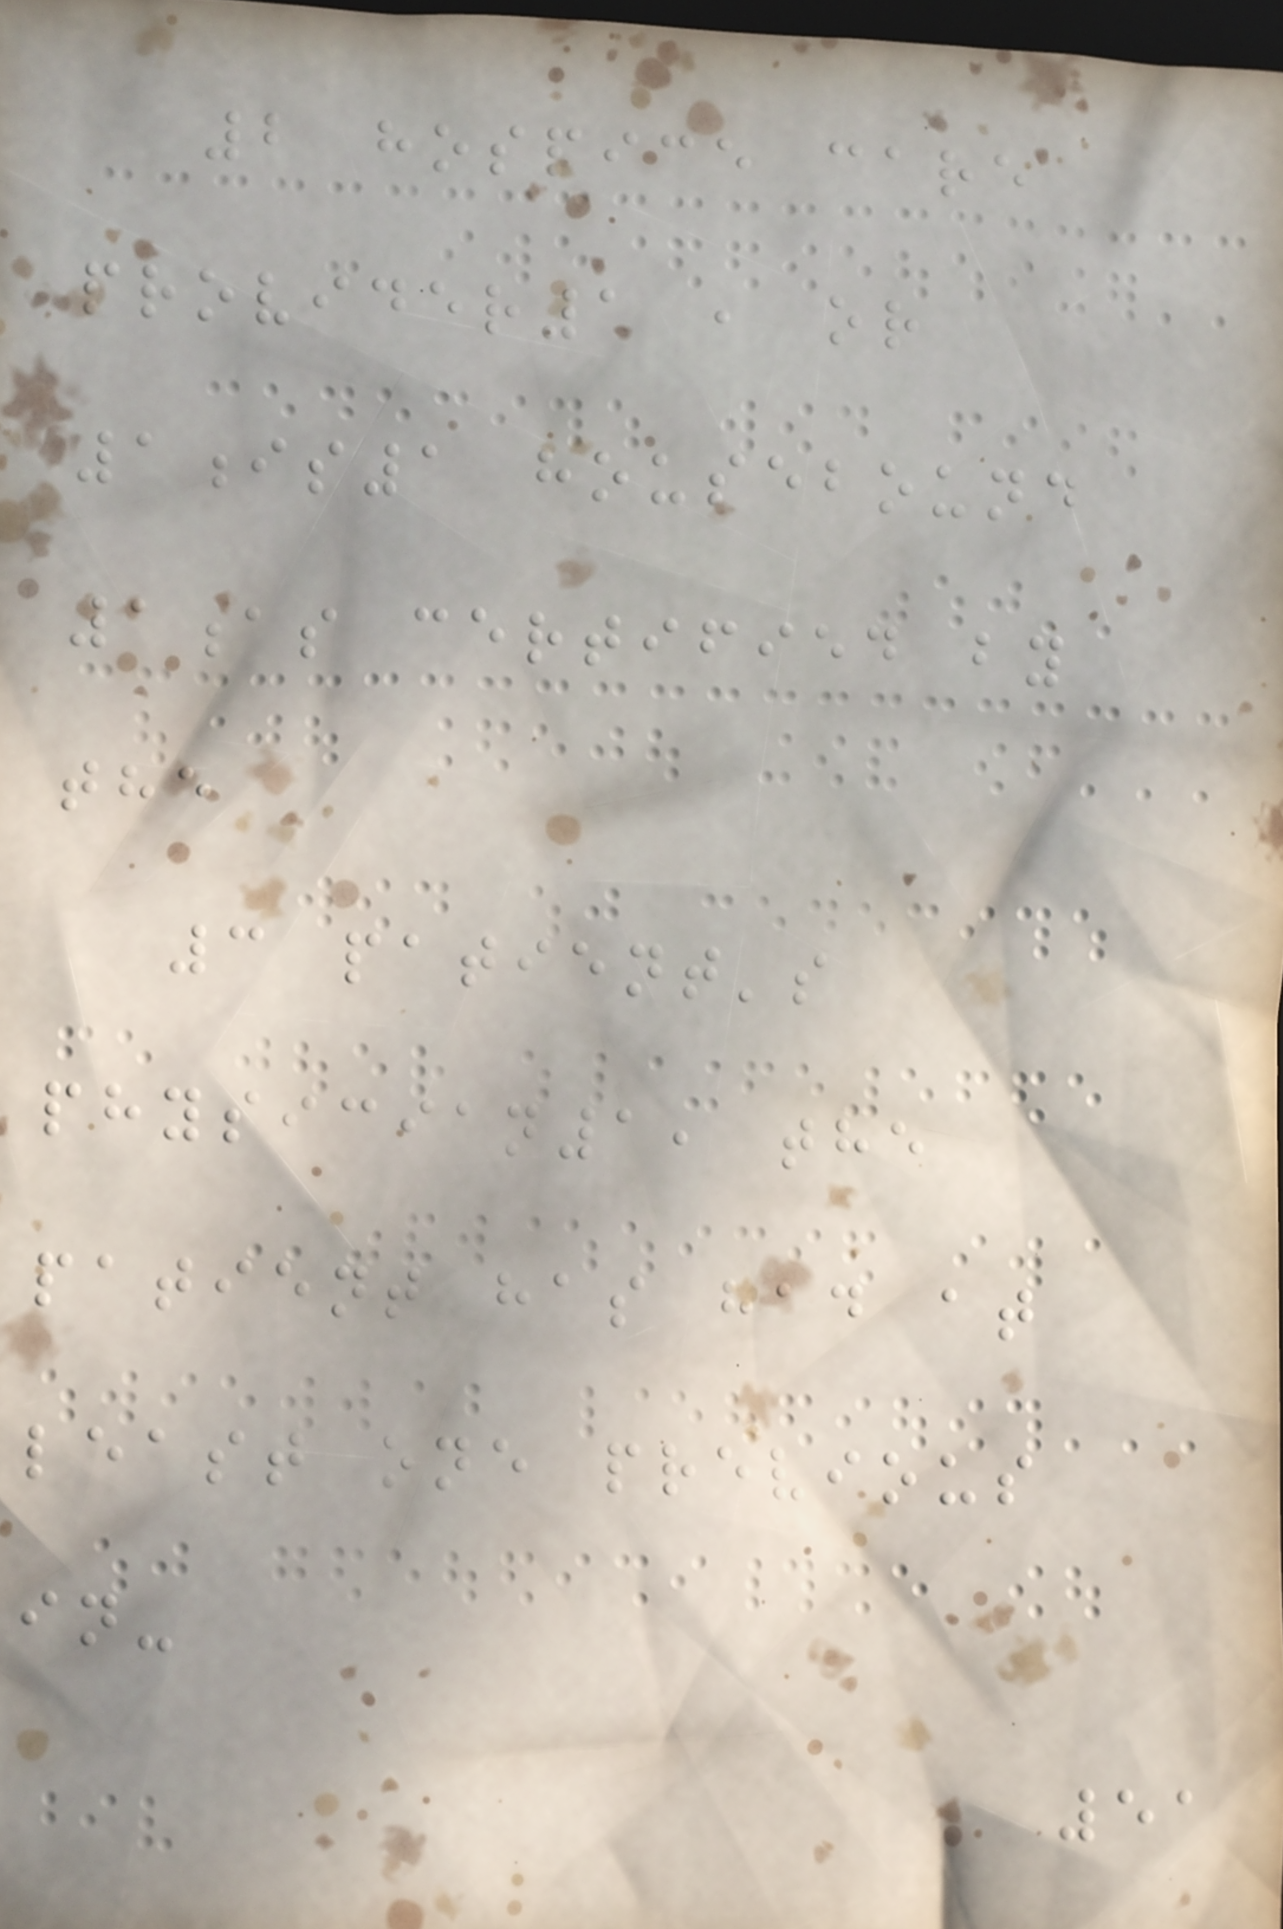2 hospice care
provider1 , or
1is1 housebound
1as certified by
the
3 patient's
physician1, the
patient has had at
least one previous
in-
51
